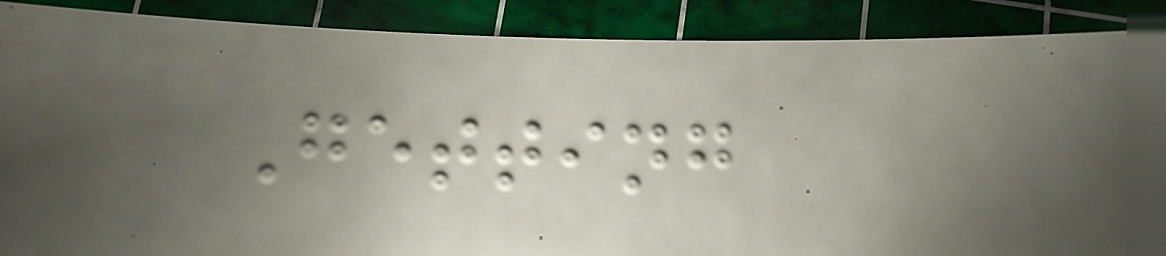Getting
